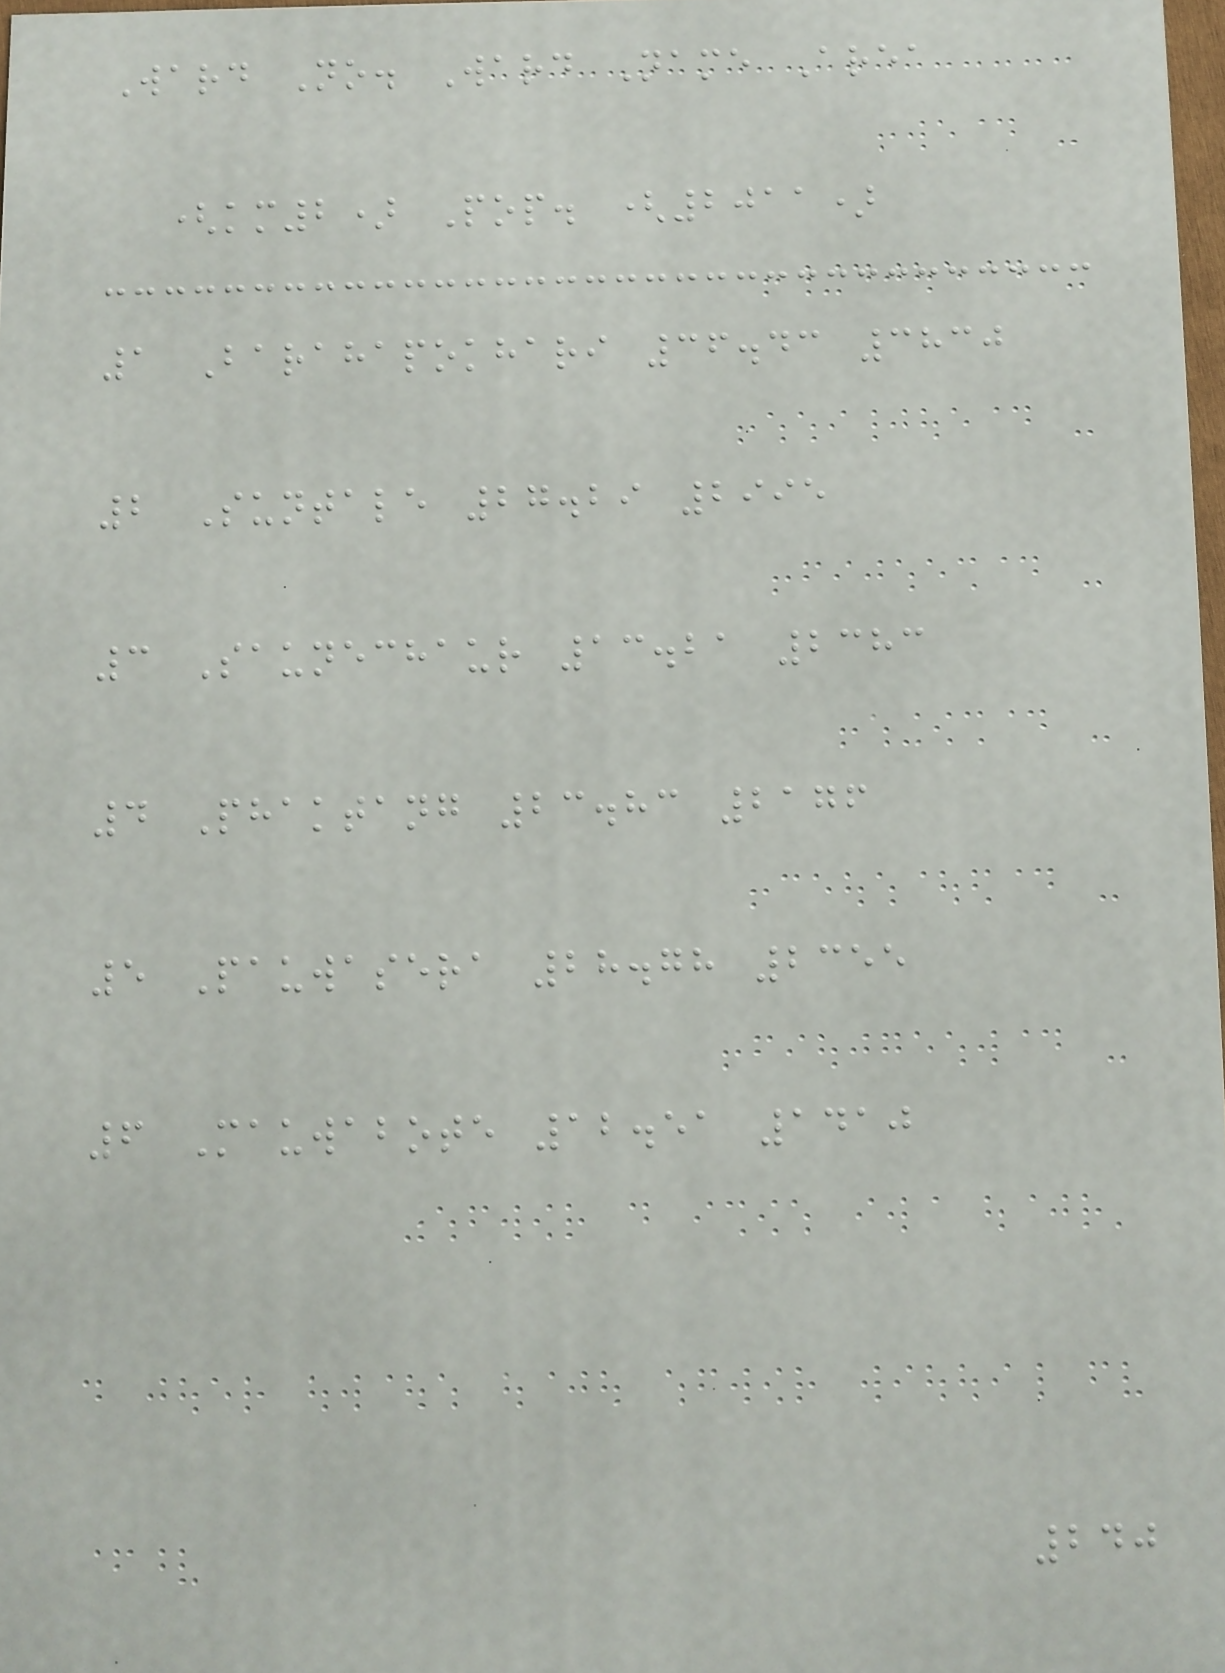Ward No. Ward Name Area
(km2) Pop. (2011)
1 Barahapokhari 36.43 3830
2 Suntale 27.29 2995
3 Saunechaur 13.21 2383
4 Phaktang 23.83 2176
5 Pauwasera 28.78 2355
6 Mauwabote 12.51 1410
240
